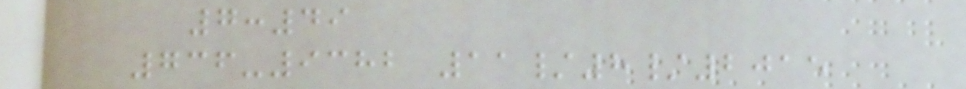7:49
736-9382 11/8/2015
